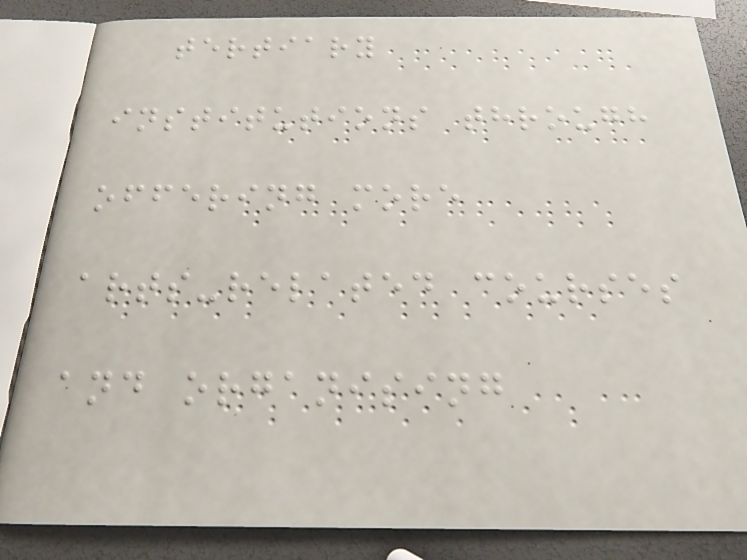tertiary
institutions through
offering more
arts-related courses
and organising
